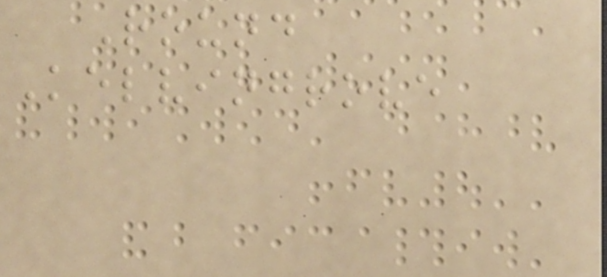Round
Kelvingrove
